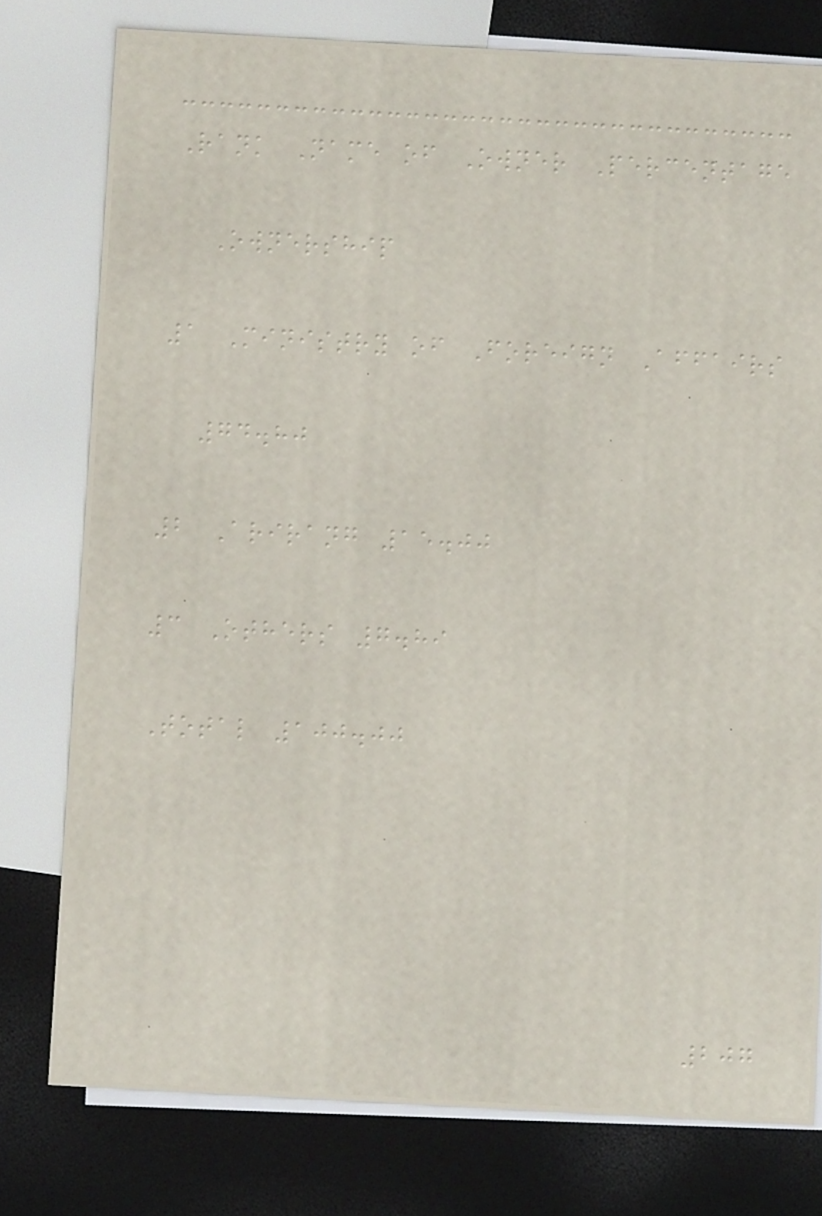Rank Name of Owner Percentage
Ownership
1 Ministry of Foreign Affairs
74.80
2 Arirang 15.00
3 Others 7.89
Total 100.00
207
